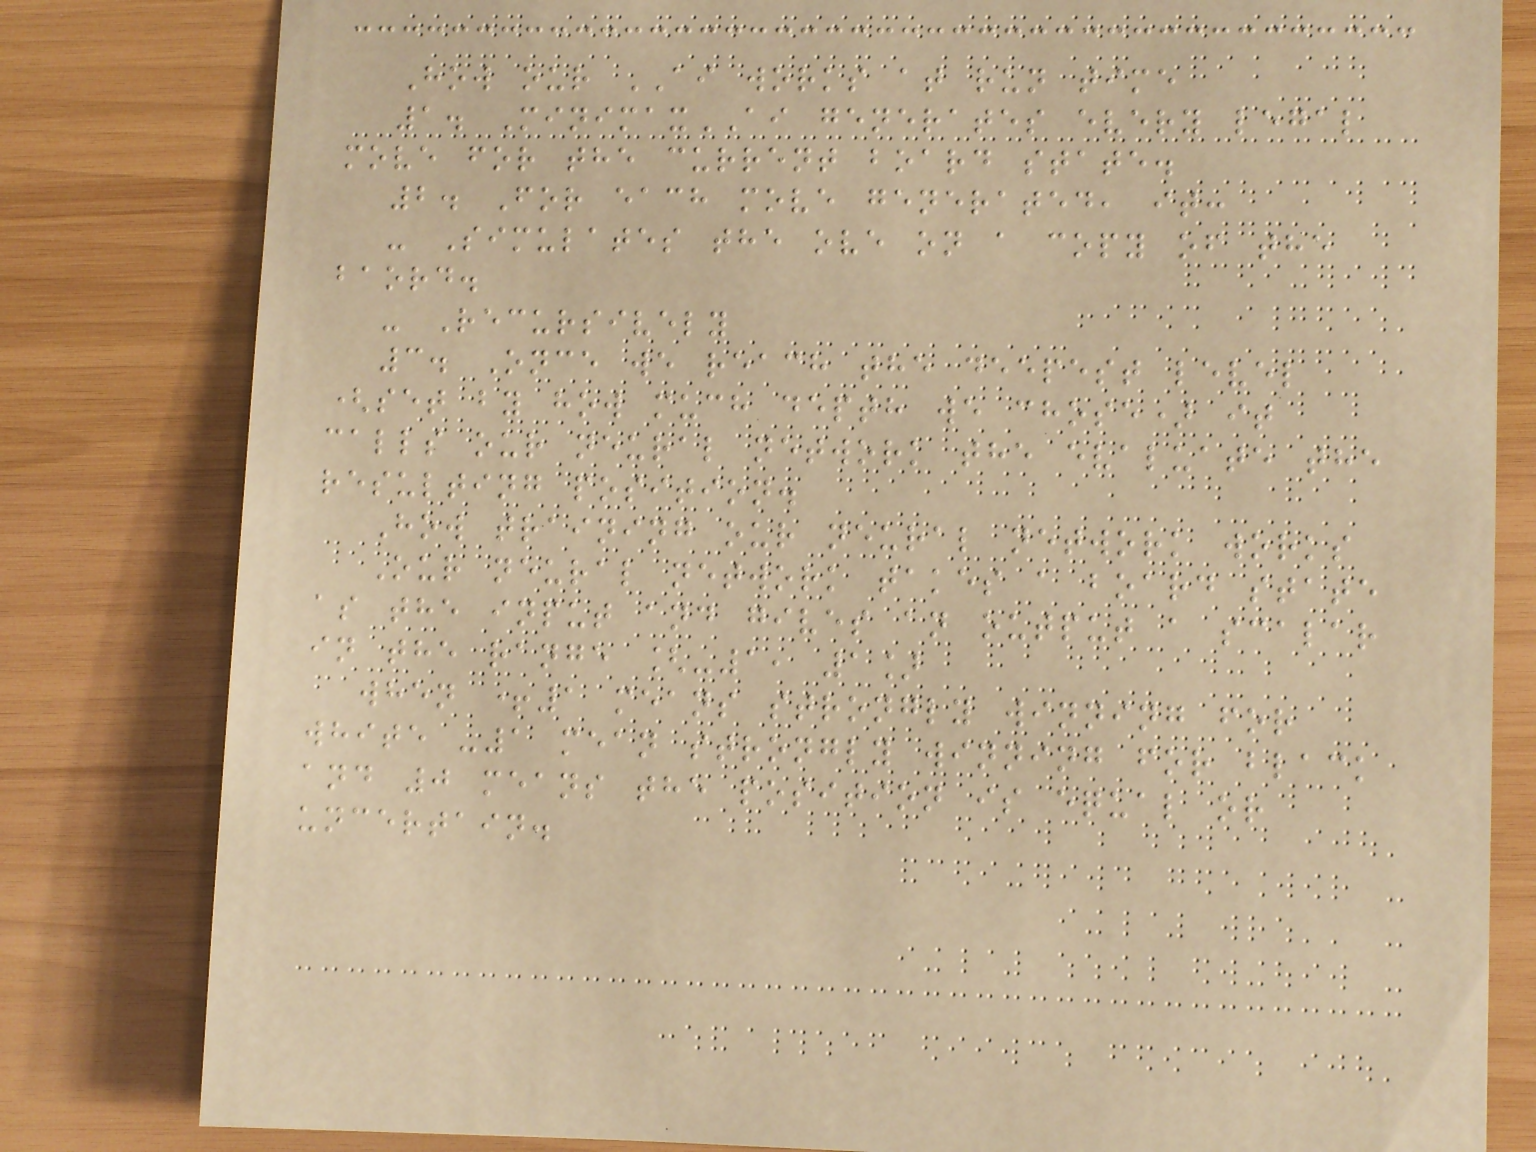How our AI works at run time
1. MinimaxAI generates every legal
move for the current board state.
2. For each move generated, it:
- Simulates the ove on a copy of the
baord.
- Recursively
3. Once we reach the deepest level
(set by how much depth we chose) it
calls our neural network the evaluate the
resulting position.
How training our neural network works
Our neural network takes a board state
as the input and gives an output a scalar
in the range [-1, 1]
when +1 means strongly winning for
white -1 mean strongly winning for black
and 0 means the position is equal or
uncertain.
